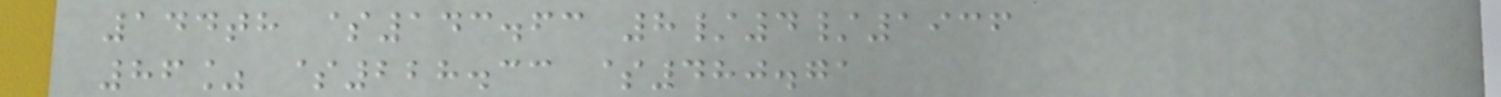144th $143.63 8/4/1936
86% $228.33 $480.71
